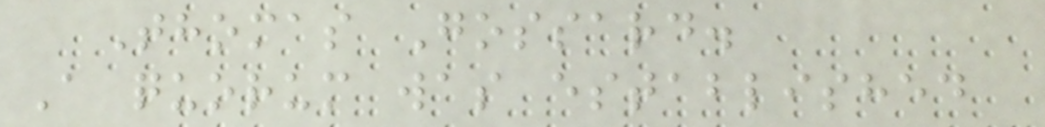Thomas Gossard.
A quorum was established
